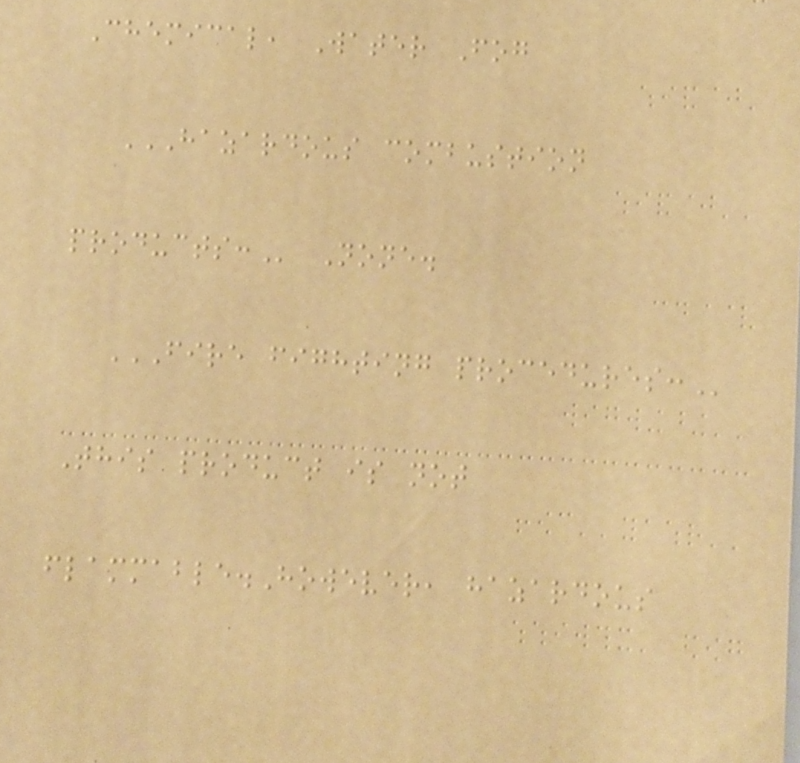Chemical, Water Fog
HAZARDOUS COMBUSTION
PRODUCTS: None.
FIRE FIGHTING PROCEDURES:
This product is not
flammable.However, hazardous
